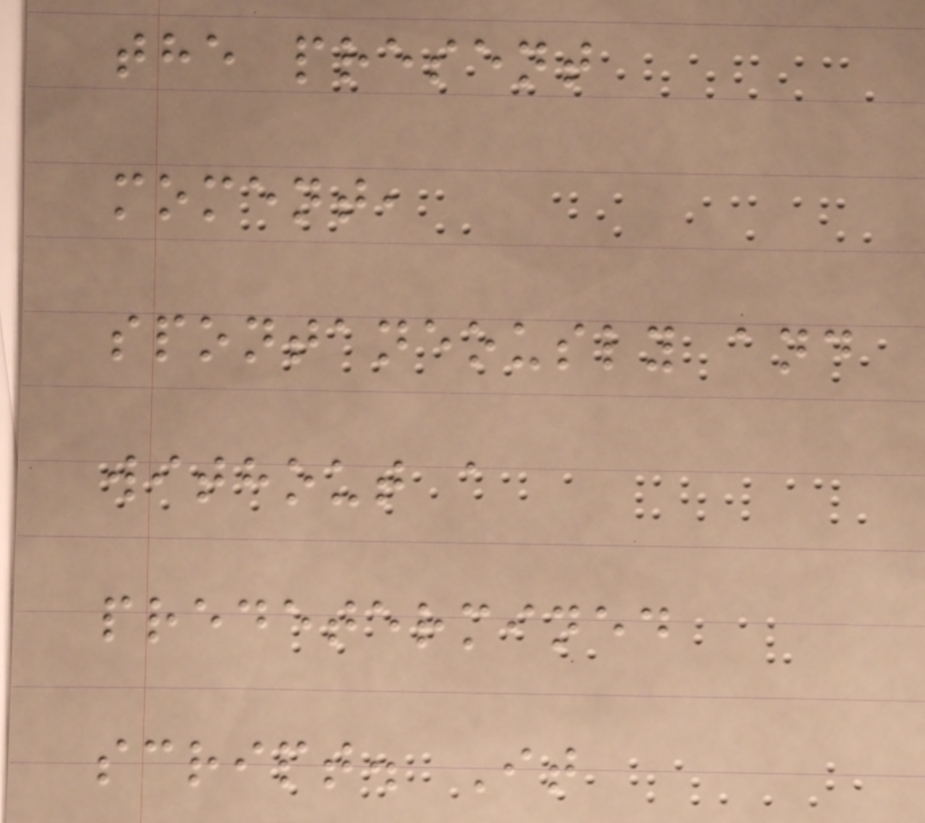the present
moment,
spontaneously and
without a
predetermined
script. It
